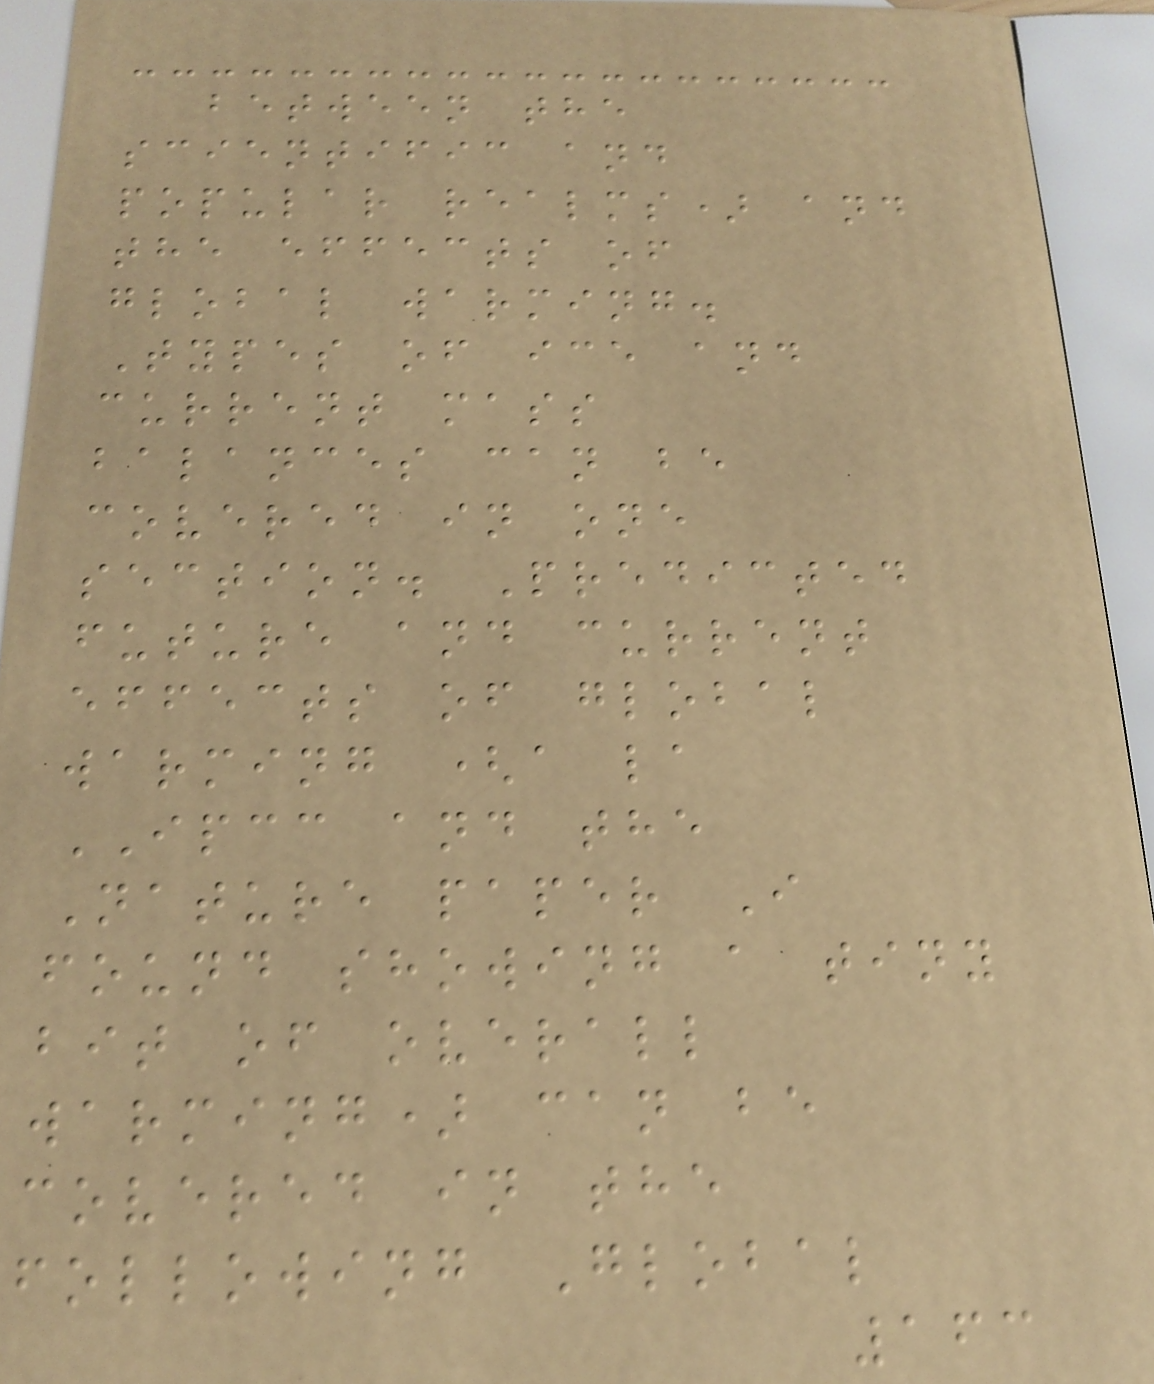between the
scientific and
popular realms) and
the effects of
global warming.
Types of ice and
current mass
balances can be
covered in one
section. Predicted
future and current
effects of global
warming (a la
IPCC and the
Nature paper I
found showing a tiny
bit of overall
warming) can be
covered in the
following Global
163
